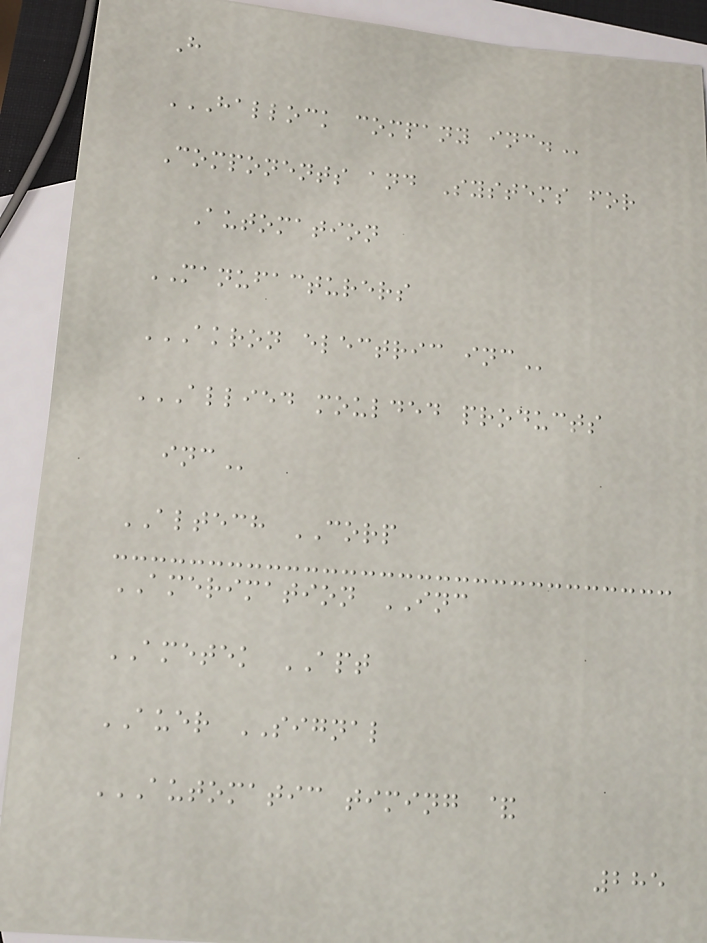H
HALLOCK COMPANY INC.
Components and Systems for
Automation
MANUFACTURERS
AKRON ELECTRIC INC
ALLIED MOULDED PRODUCTS
INC
ALTECH CORP
AMERIMATION INC
AMETEK APT
AUER SIGNAL
AUTOMATIC TIMING &
285
